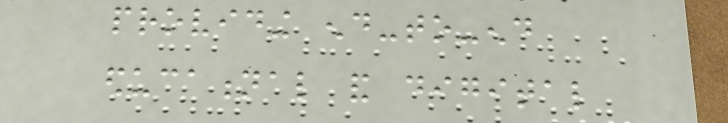providing end-to-end
educational and digital
